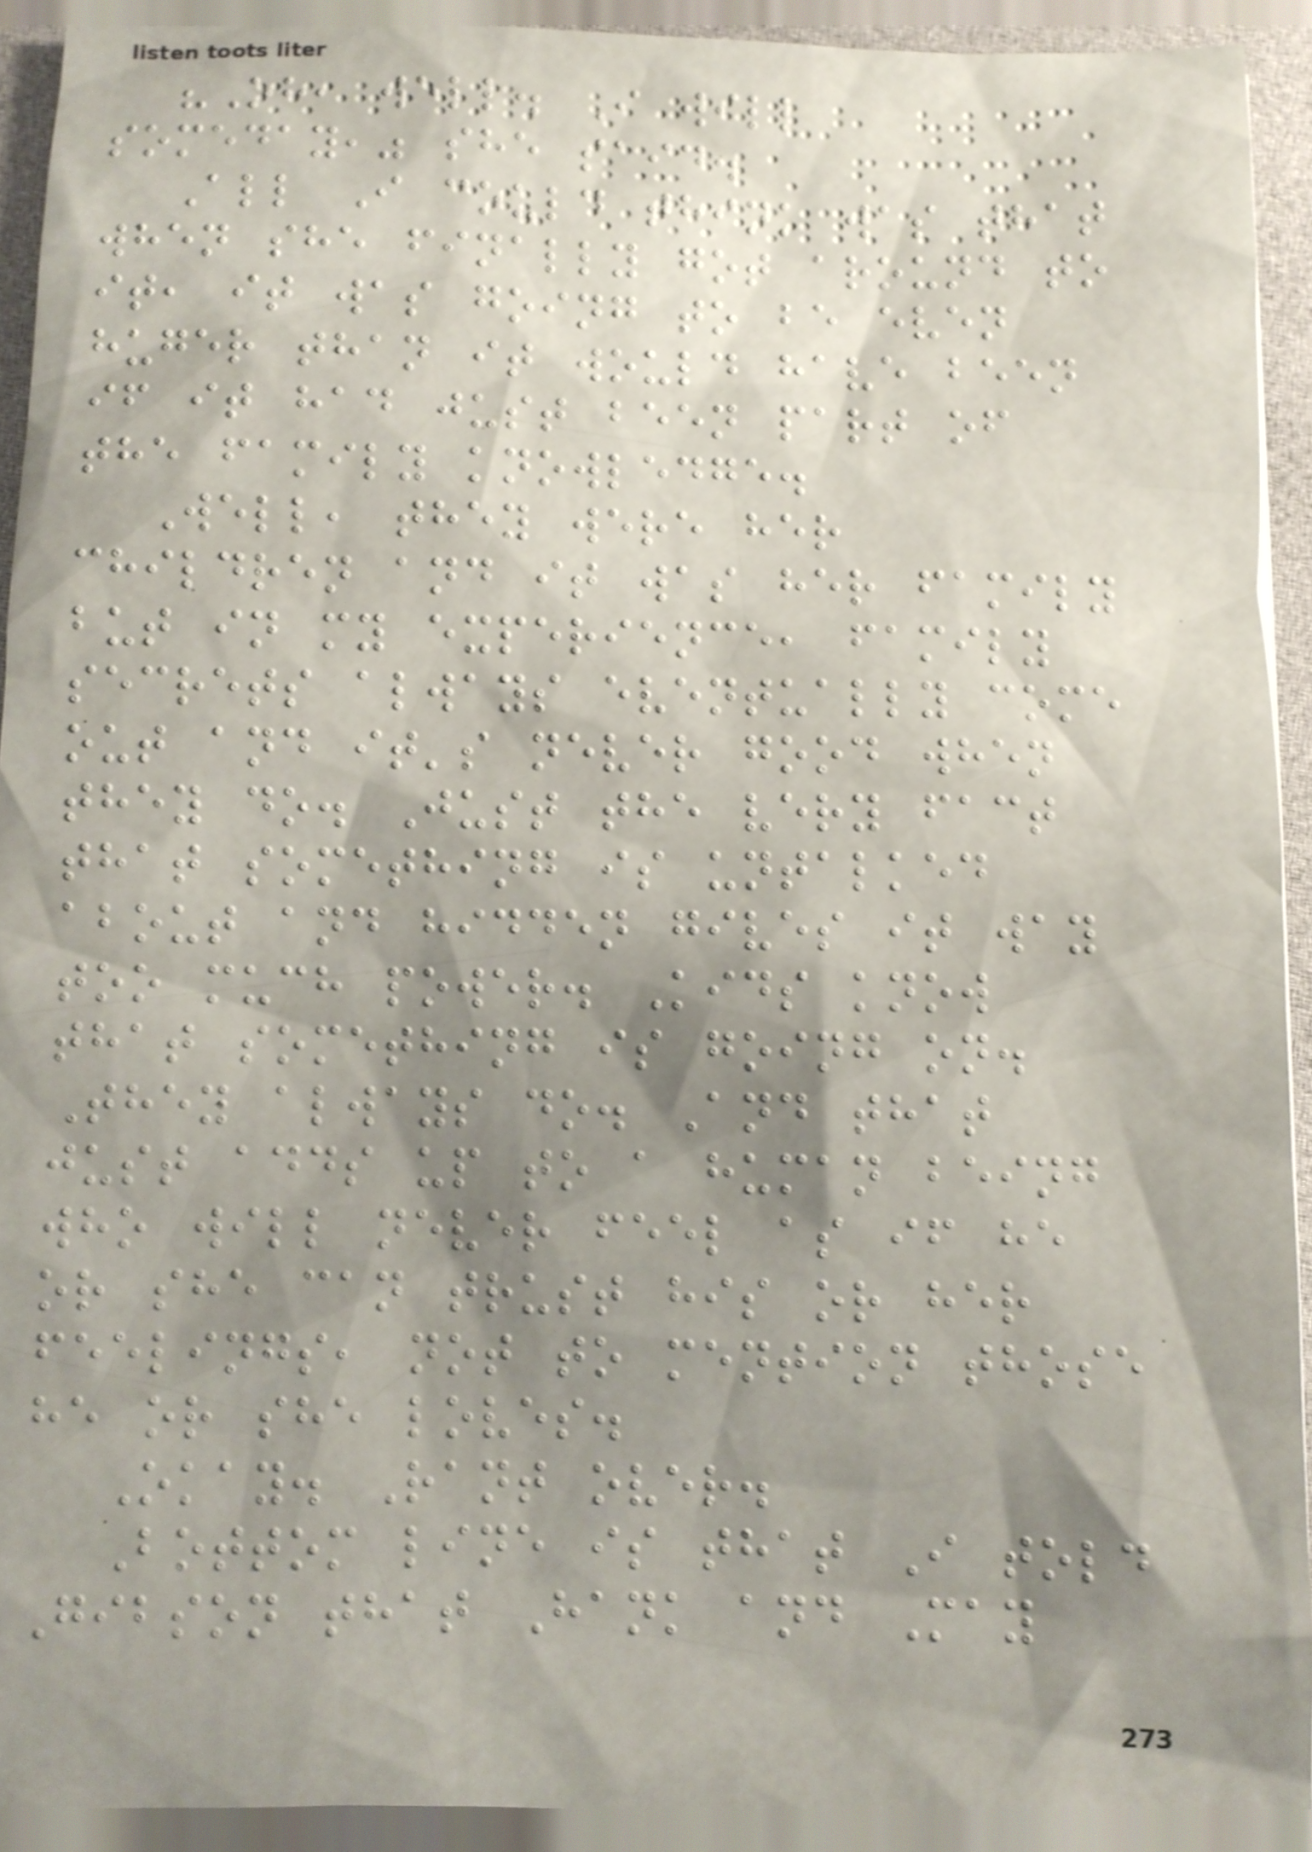"Oh, well. I will
someday," she said.
All I could think was that
when she finally got around to
it, it was going to be even
huger than it would have been
if it had just been part of
the family knowledge.
Well, they were her
children and it was her family
but in my experience, family
secrets always eventually come
out and it's never good when
they do. Just the very fact
that something is untalked
about and hidden gives it way
too much power. Kids know
that something is going on.
They always do. And that
just adds up to a human being
who will never feel as if he
or she can trust his or her
feelings, not to mention those
he or she loves.
Okay. Rant over.
Bottom line is that I told
Gibson that Hank and May
